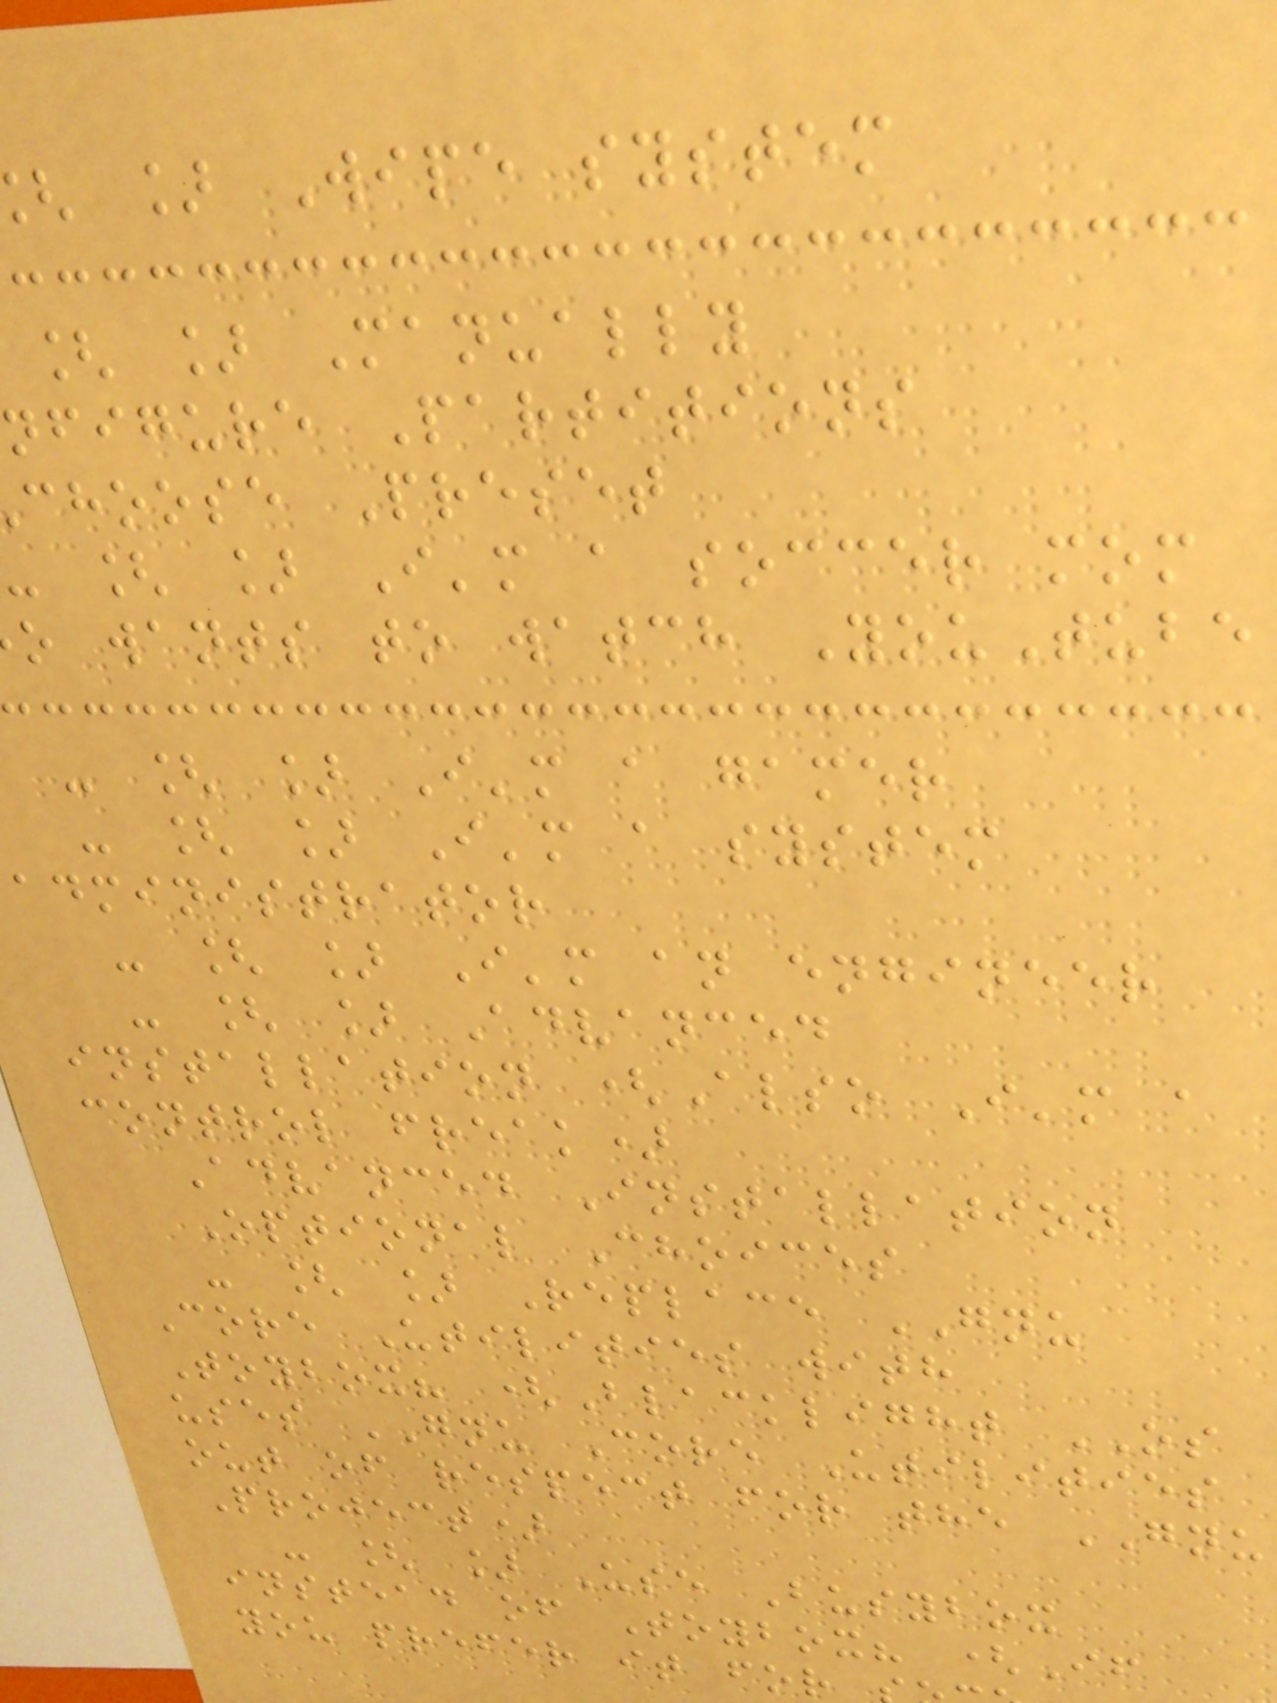] Wipe system
[ ] Manually
nfigure Partitions
choose Preset
[ ] I'm a soccer mom
o wants to watch YouTube
- [ ] I'm a gamer
- [ ] I'm a system
administrator
- [ ] I'm an engineer
- [ ] Advanced
installation (Also I'm a
control freak)
Advanced Installation
Optional Choices
- [ ] Replace GNU
Core Utilities with
Toybox? (Blacklight OS
uses GNU Core Utilities
out of respect for the GNU
Project)
- [ ] Use Busybox
instead of Toybox? (If
you prefer it for
